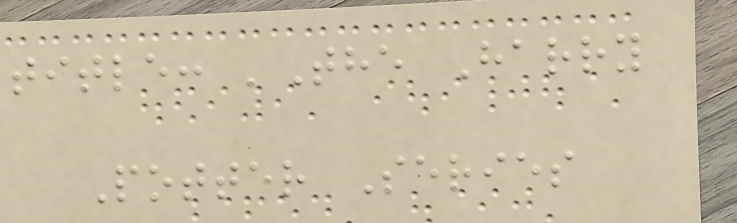title: 'The Harry
Potter Series
